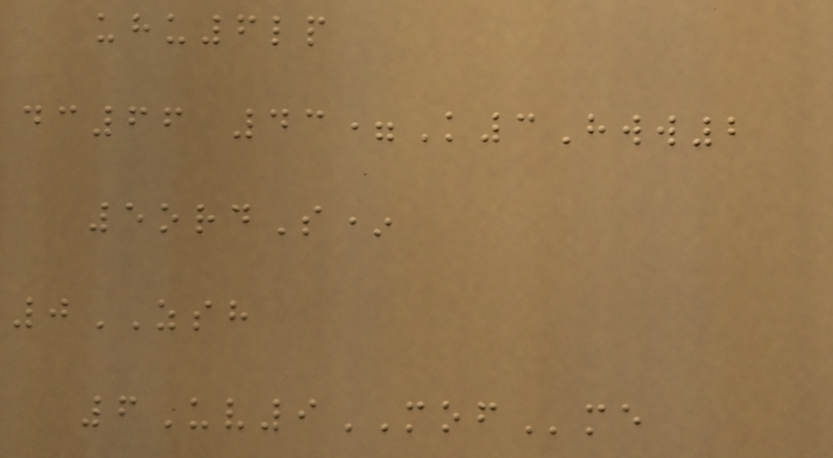uhu6lp
dc66 43=K3Hww2
5ordS*
0ZSH
6Uv9MOFme
